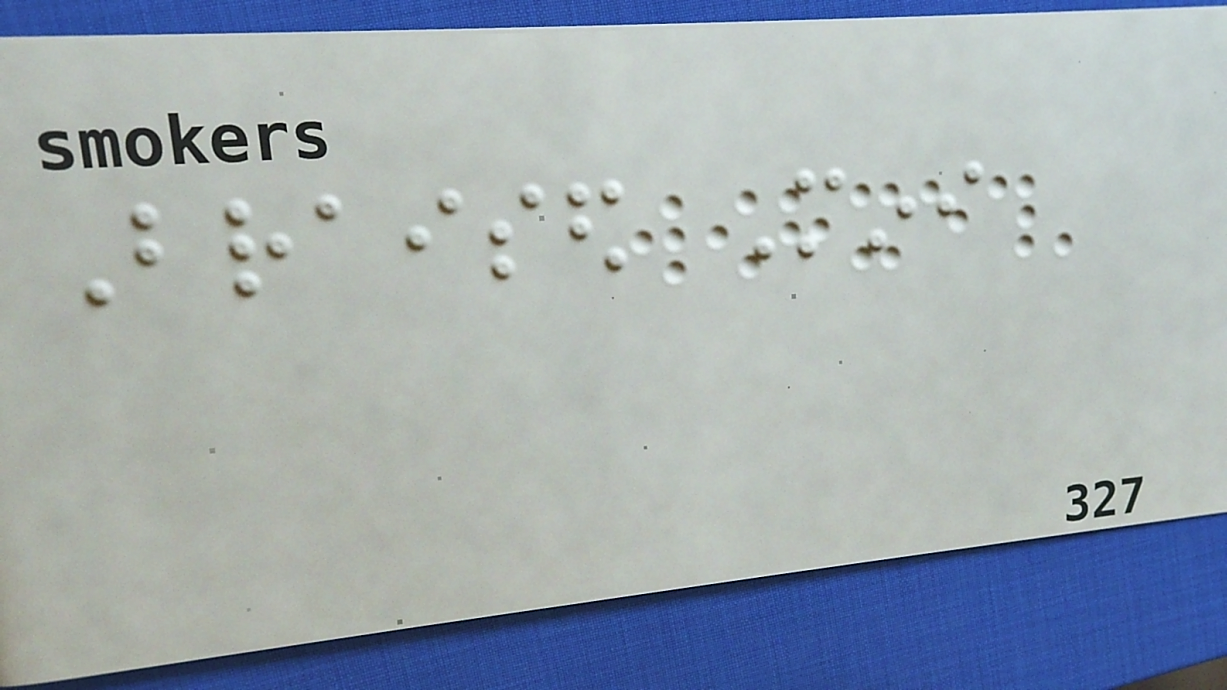Braised Mini
